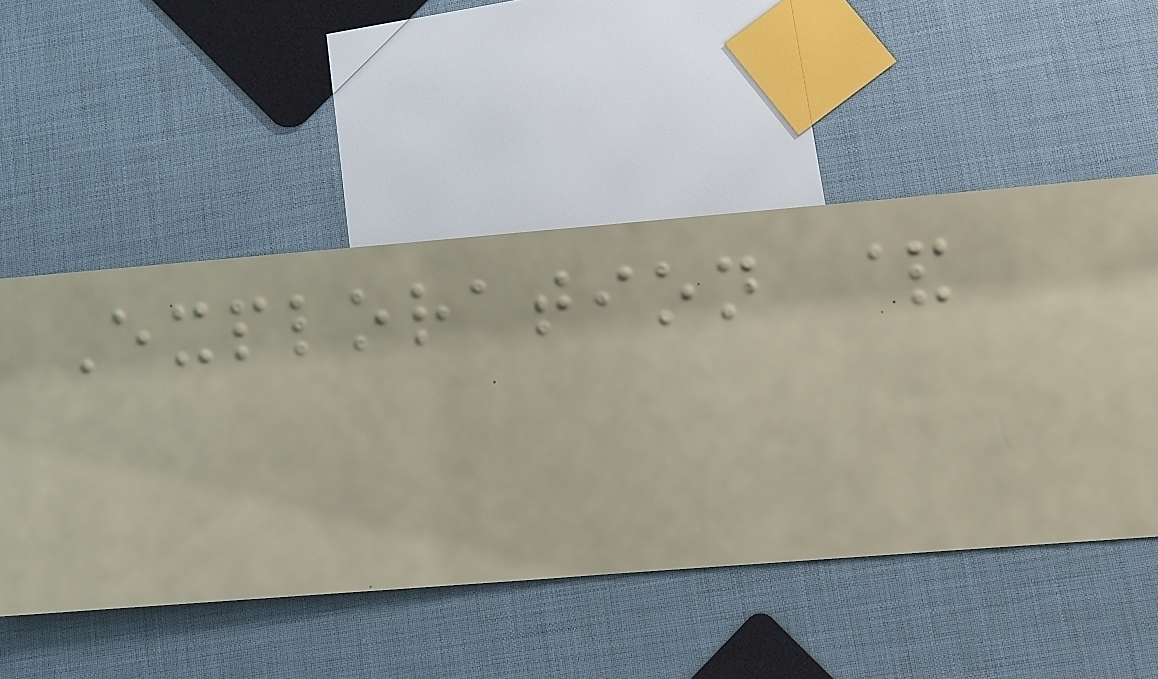Exploration &
